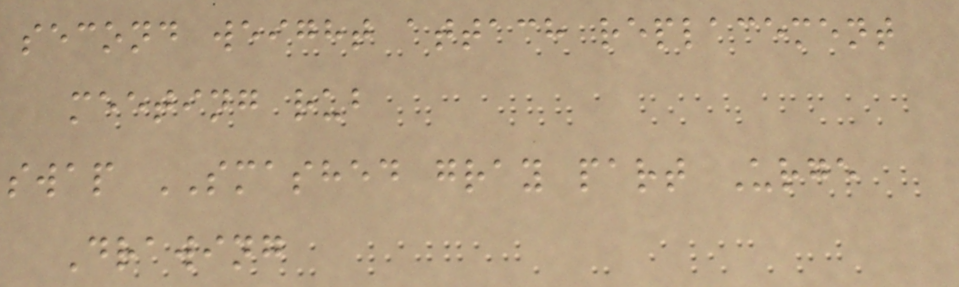second weight attach replacement
meeting rub
swap SMASHED gray part Urge
Drawing
